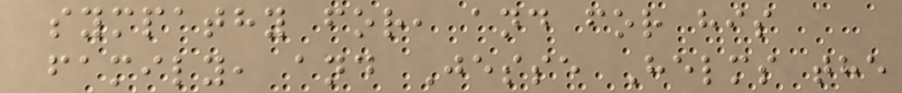sympathy for, and for his
family, and Jesse Helms the
